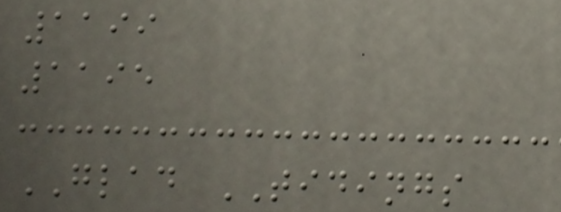1199
1195
GLAD TIDINGS
